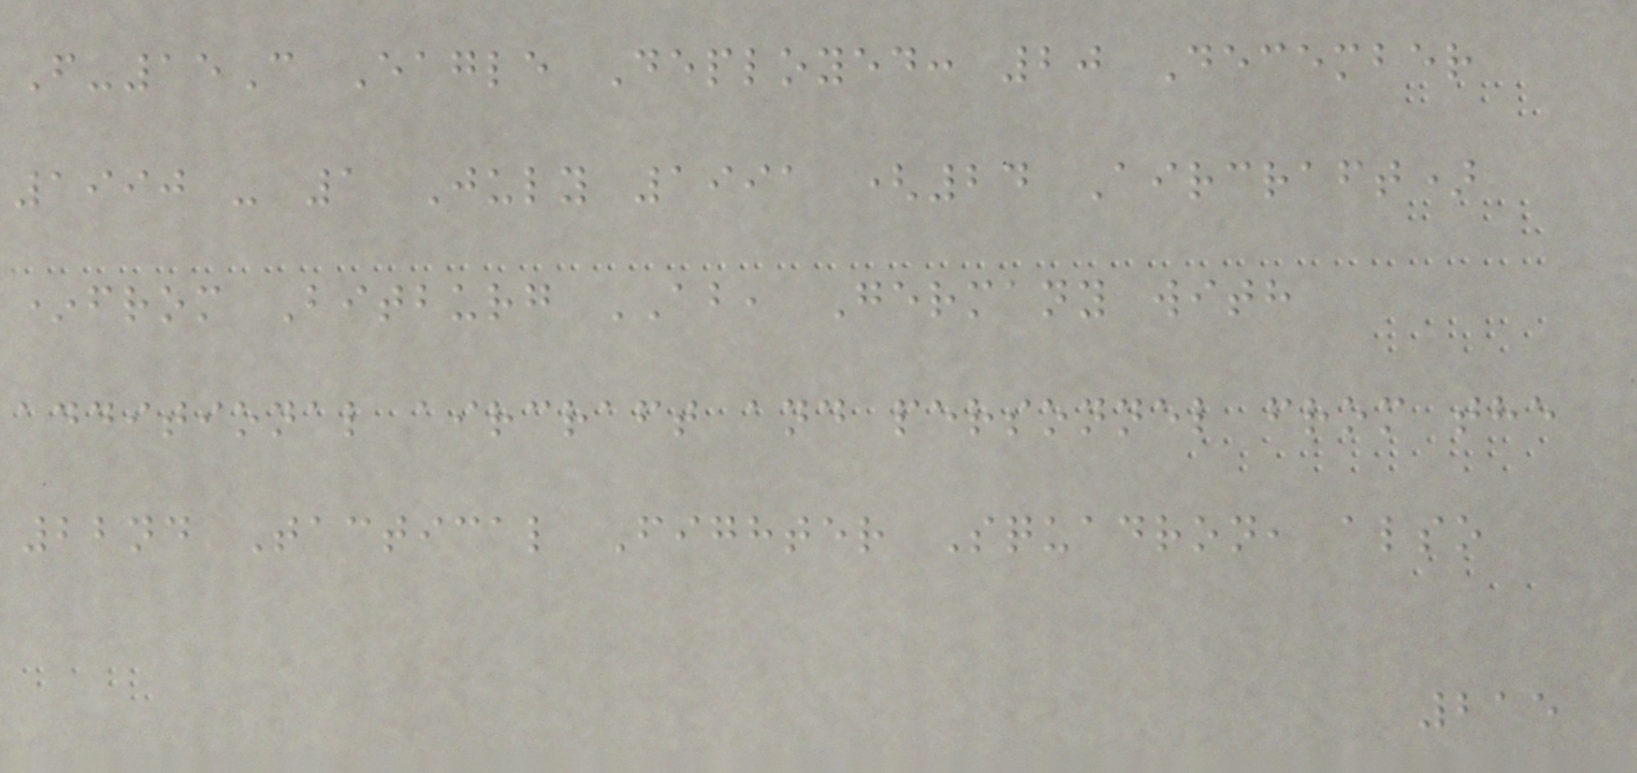F-15C Eagle Deployed: 20 December
1990 - 1 July 1991 (24 Aircraft)
*from Bitburg AB, Germany with
additional aircraft and personnel from the
22nd Tactical Fighter Squadron, also
215
